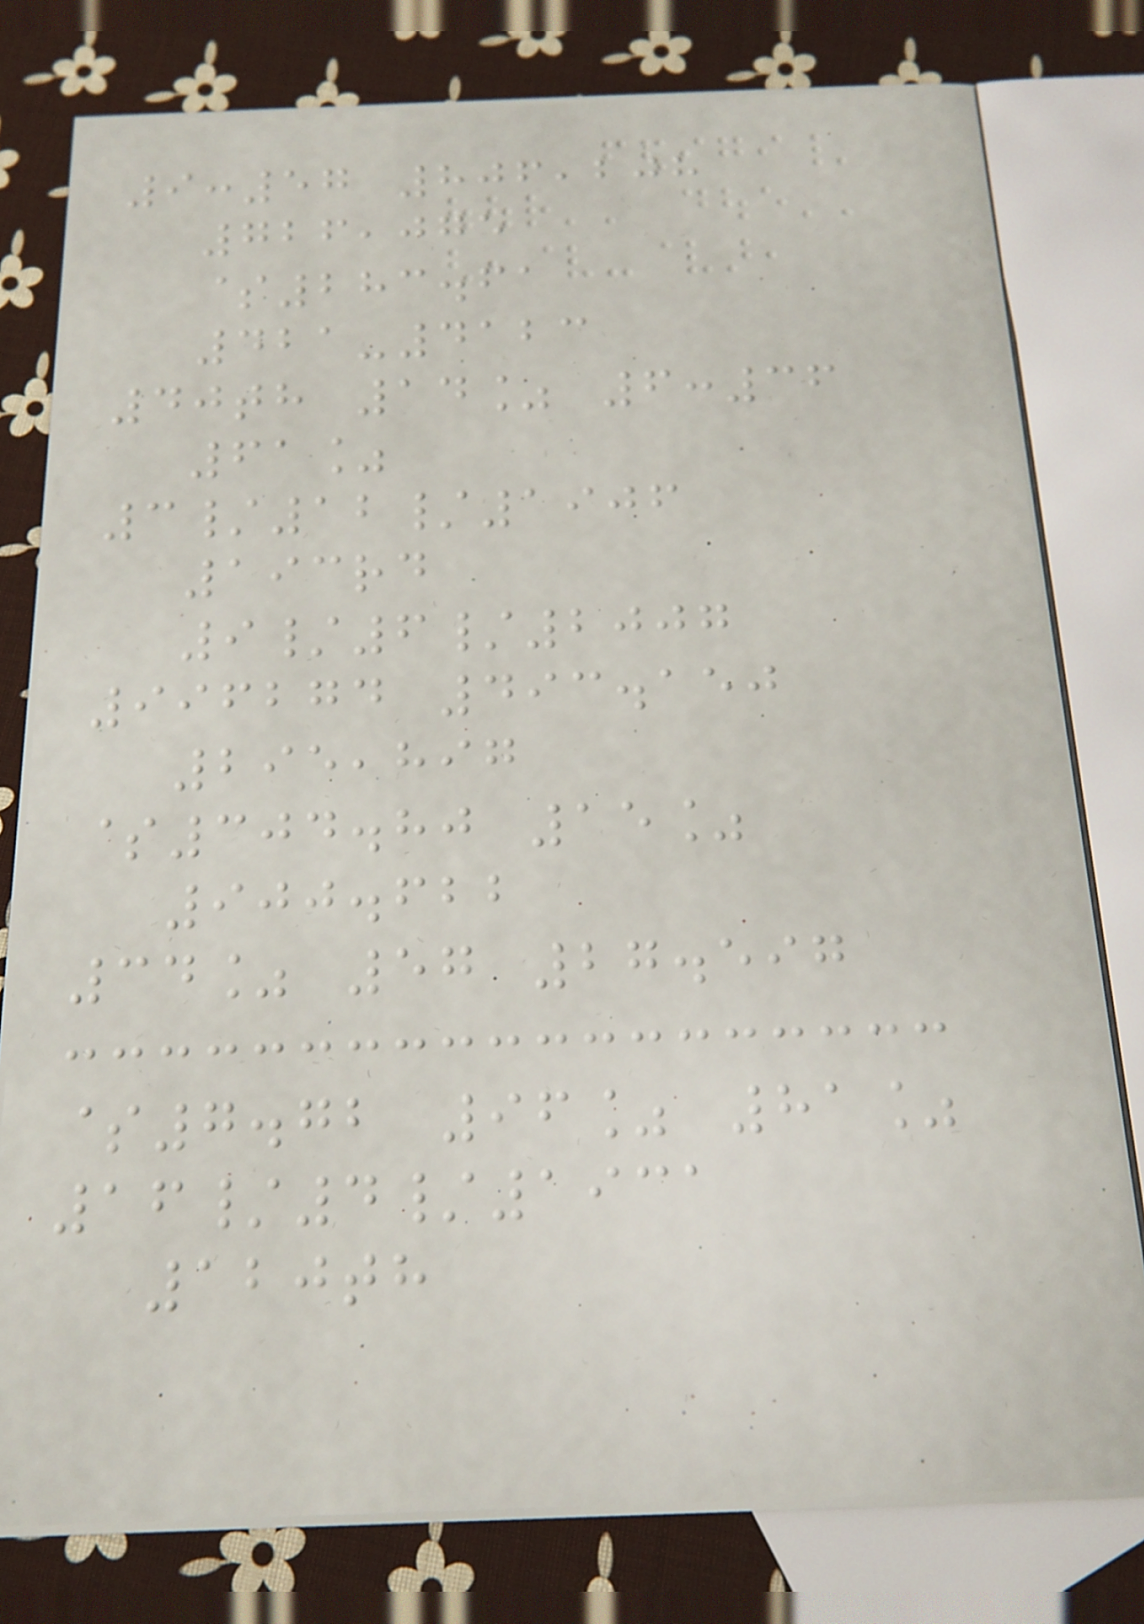9:57 806,208
726,075
$283.61
421-4123
40th 14% 6:36
61%
3/12/1906
193rd
9/6/2007
996274 493.150
295,897
$304.80 15%
900.622
34% 57 27.597
$7.72 96% 81%
16/4/1931
120th
